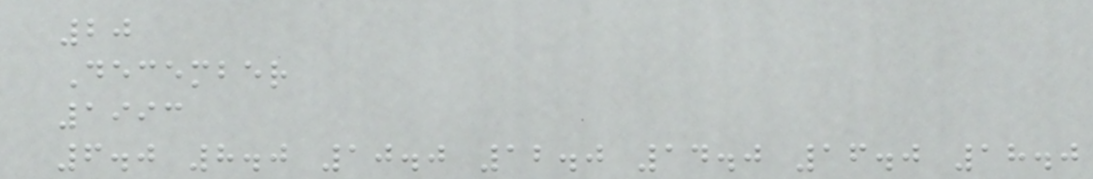20
December
1993
6.0 8.0 10.0 12.0 14.0 16.0 18.0
